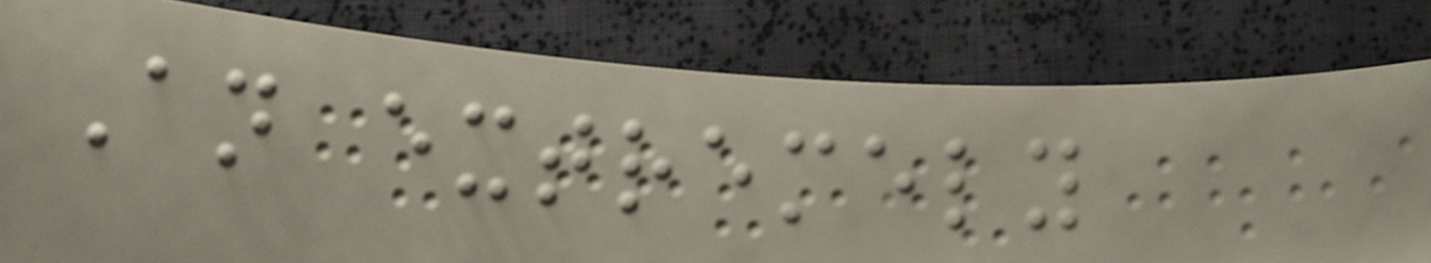An extremely
